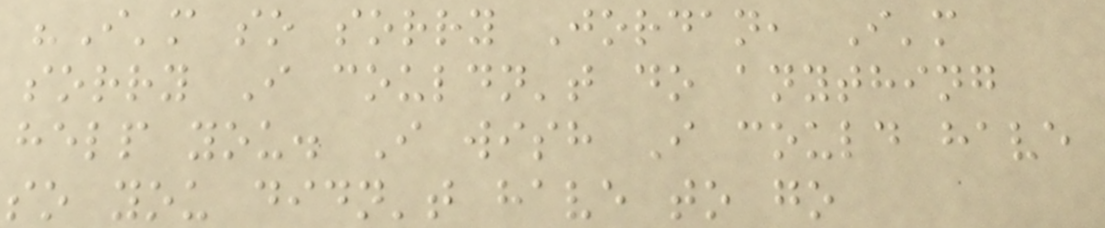"I'm so sorry Jordan, I'm
sorry I couldn't do anything
help you. I wish I could have
so you didn't have to go
